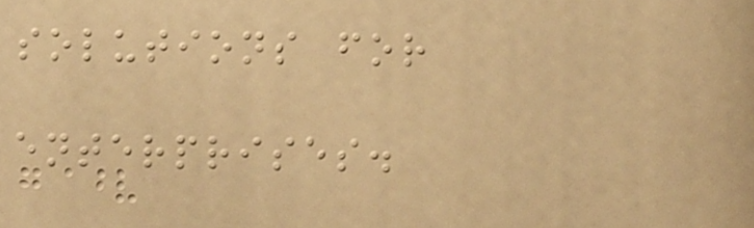solutions for
enterprises.
